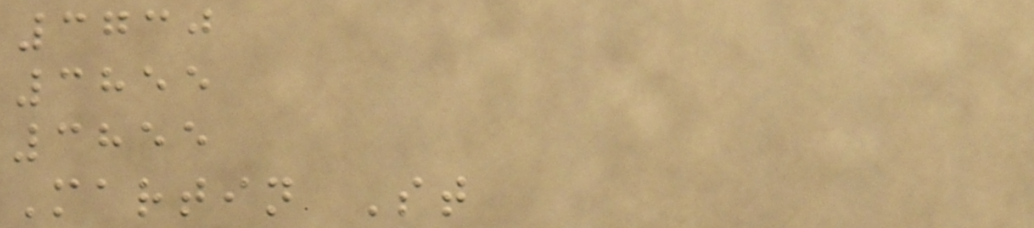3730
3855
3855
Martin St
